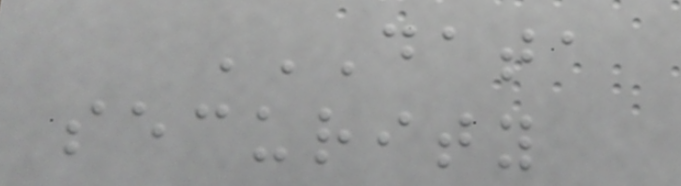DATA
SECURITY
